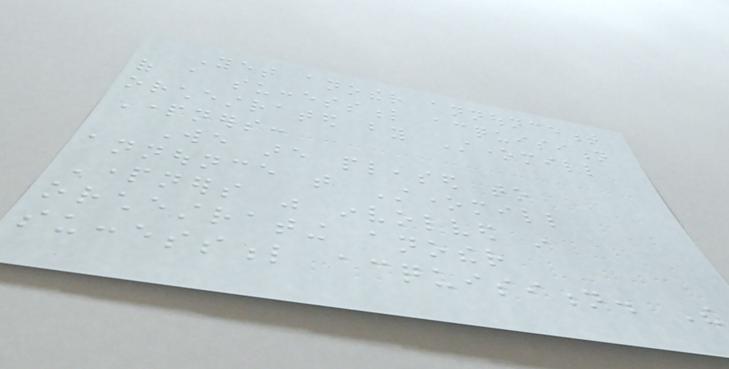Yet another announcement
of a successful acquisition
orchestrated by Stonemill
Partners:
We are pleased to
announce that Stonemill
Partners was involved in
orchestrating another
successful acquisition. The
